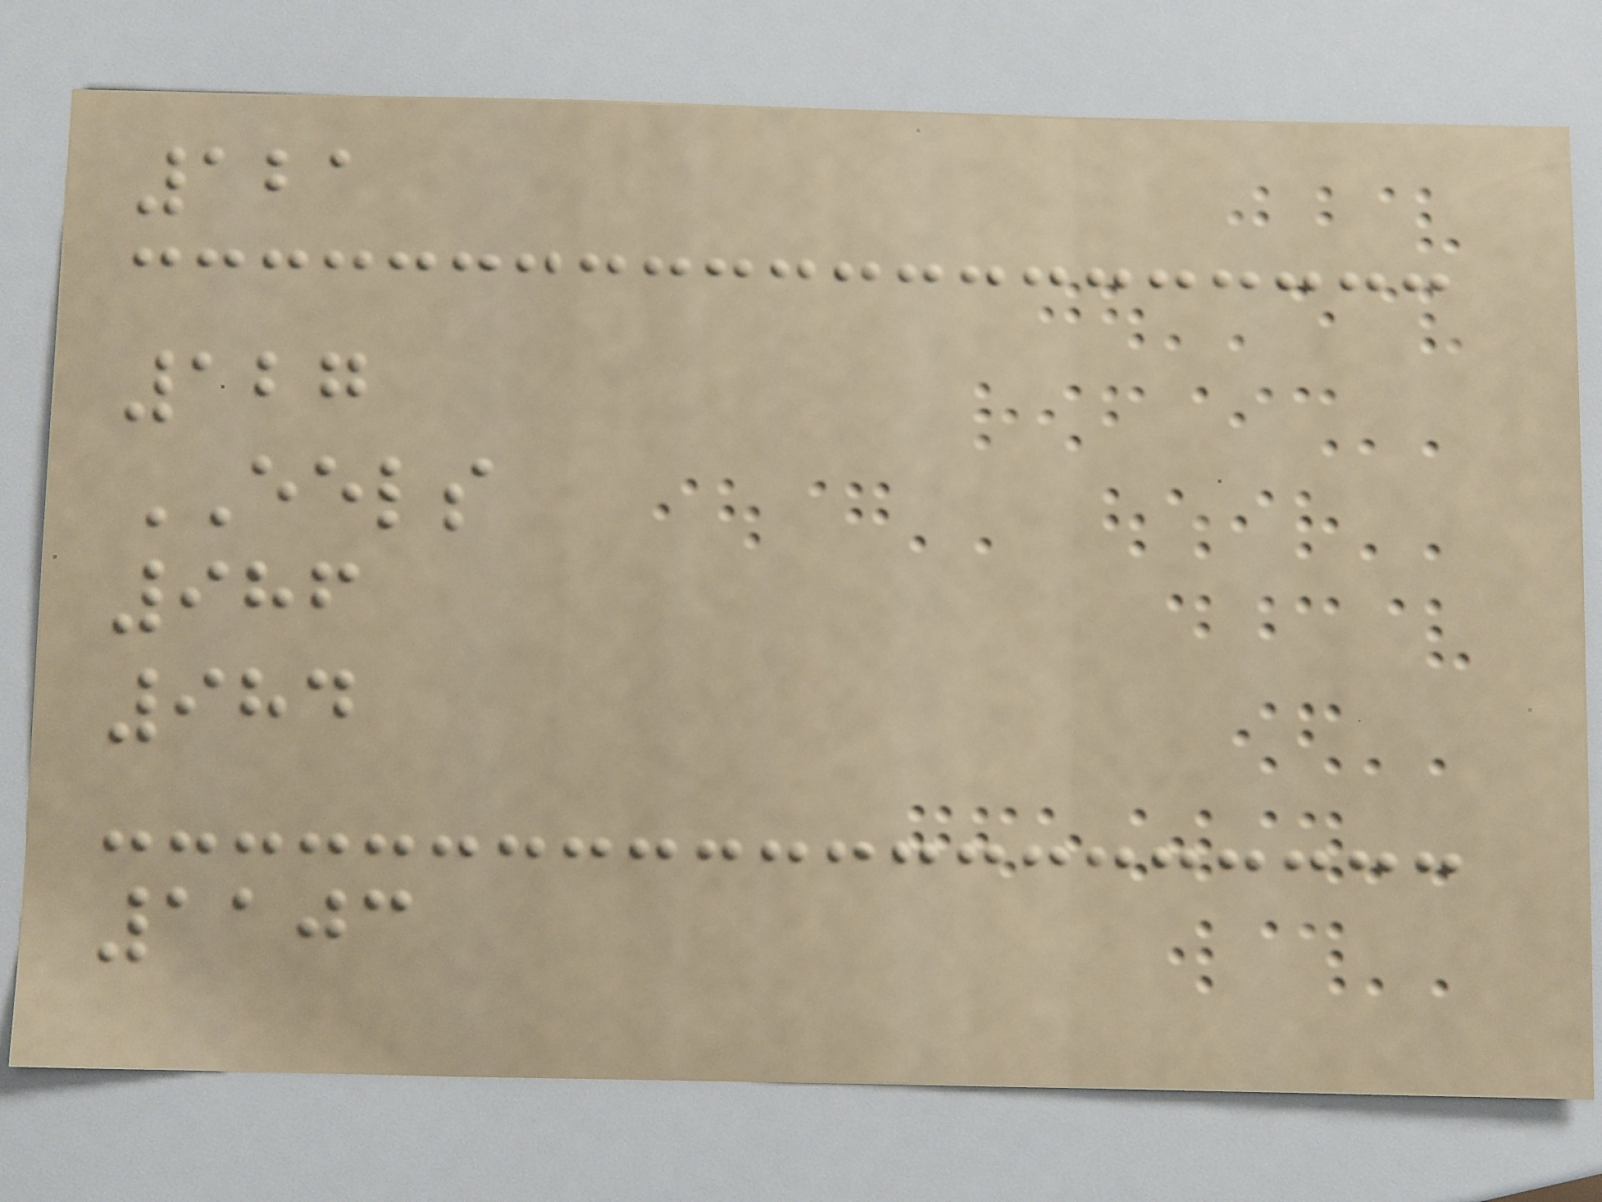121
127
EELS
986
984
1103
